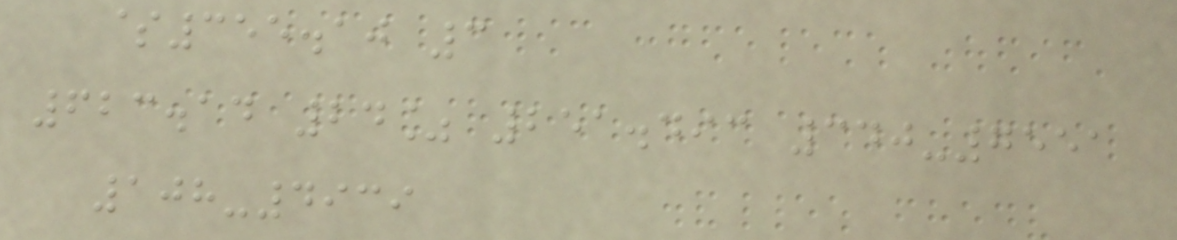$355.10 3
623.14 24% 251.493 340-7551
108-4939
